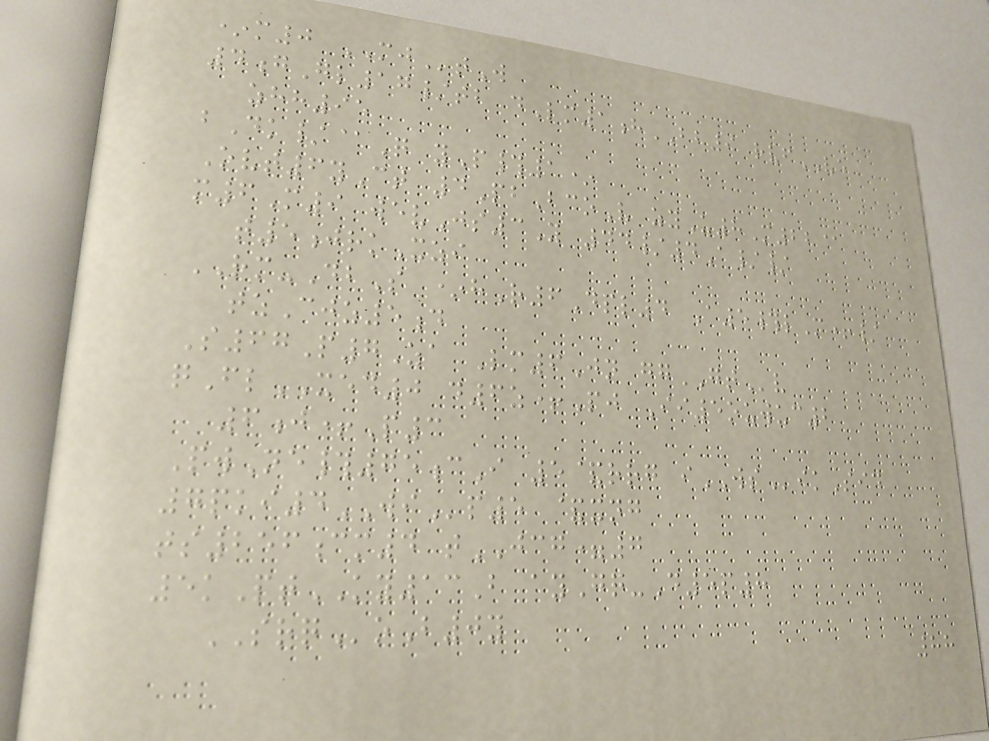*m0 MJtW
4gGl17/tb dLm1hBB9 rvfVE
zhh95
bDk/@Q yP#1*
Ovt6yCt 4PbBcoV zyU8M22@
m6M9 wevJs3Y 44/4A//
t5jrkXzi
RM-DbS *hR6Dpl4 A5#lM+/
tzCjz5d
S67P7Za Lm6Jn ggGTv
qFlXED0 d6z+Pj Ii5ouwuc2
6j+P3
PwNe#75cI 5&rrg iWSikSid
7pki4WIp5 &xng
ts256cm4 tJCG=7
5kPtKY13B ayGq-D5p8
SRQoB0y
88
